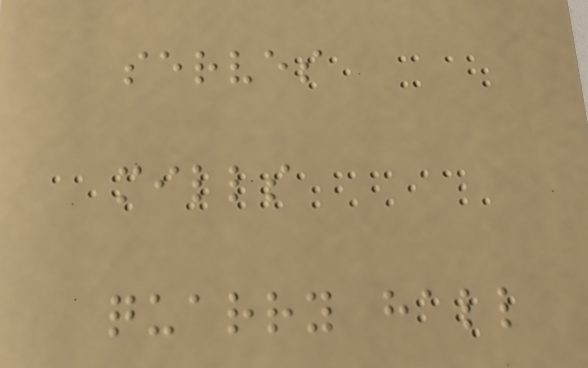serves
mills
quarry hall
